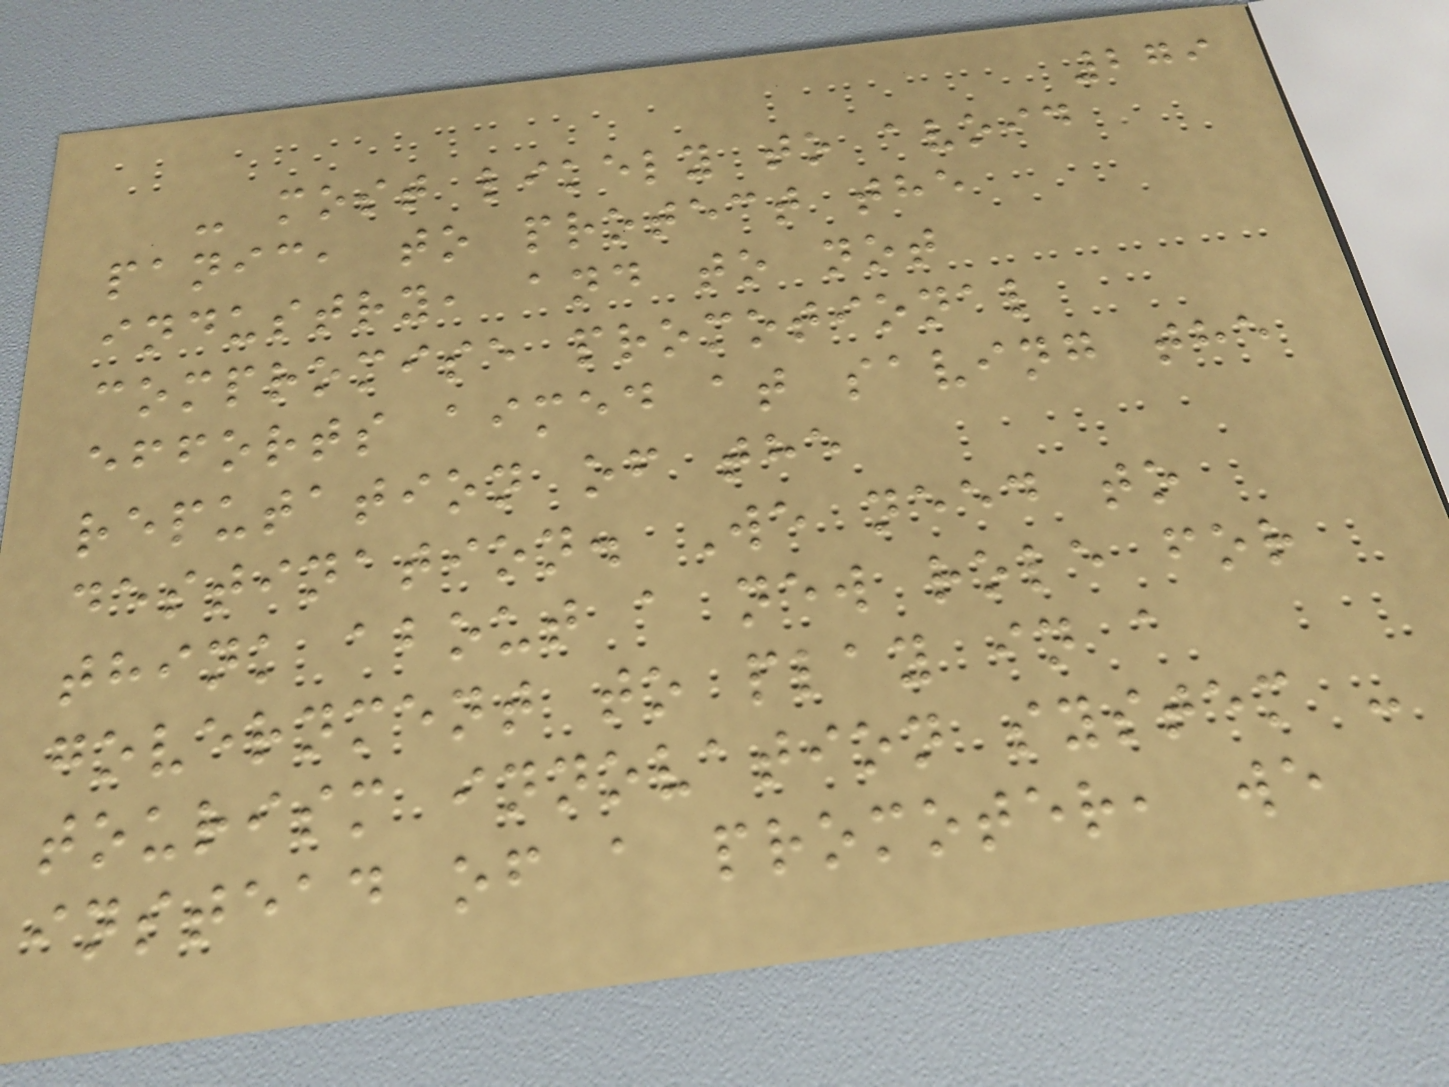279
- most likely to avoid
panic, to protect the
industry, and to not
compromise promotional
efforts aimed at saving the
reputation of the
destination. We need to
think about a new role for
government to play in a
tourism innovation system -
instead of a promoter, we
